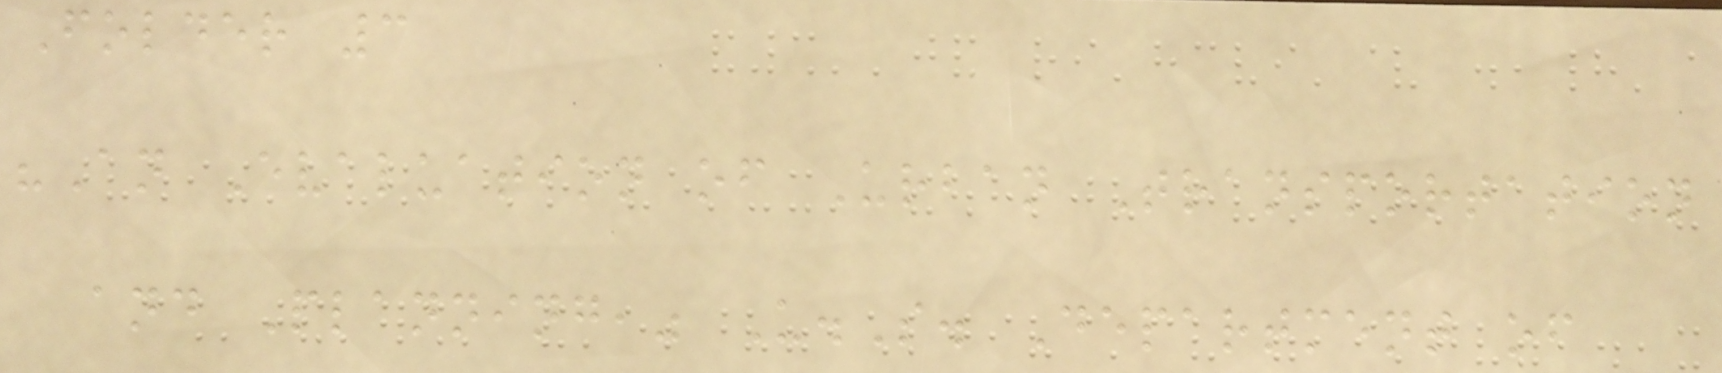Folder 3
"An Evaluation of Urban Transportation
and Planning," U.S. Department of
